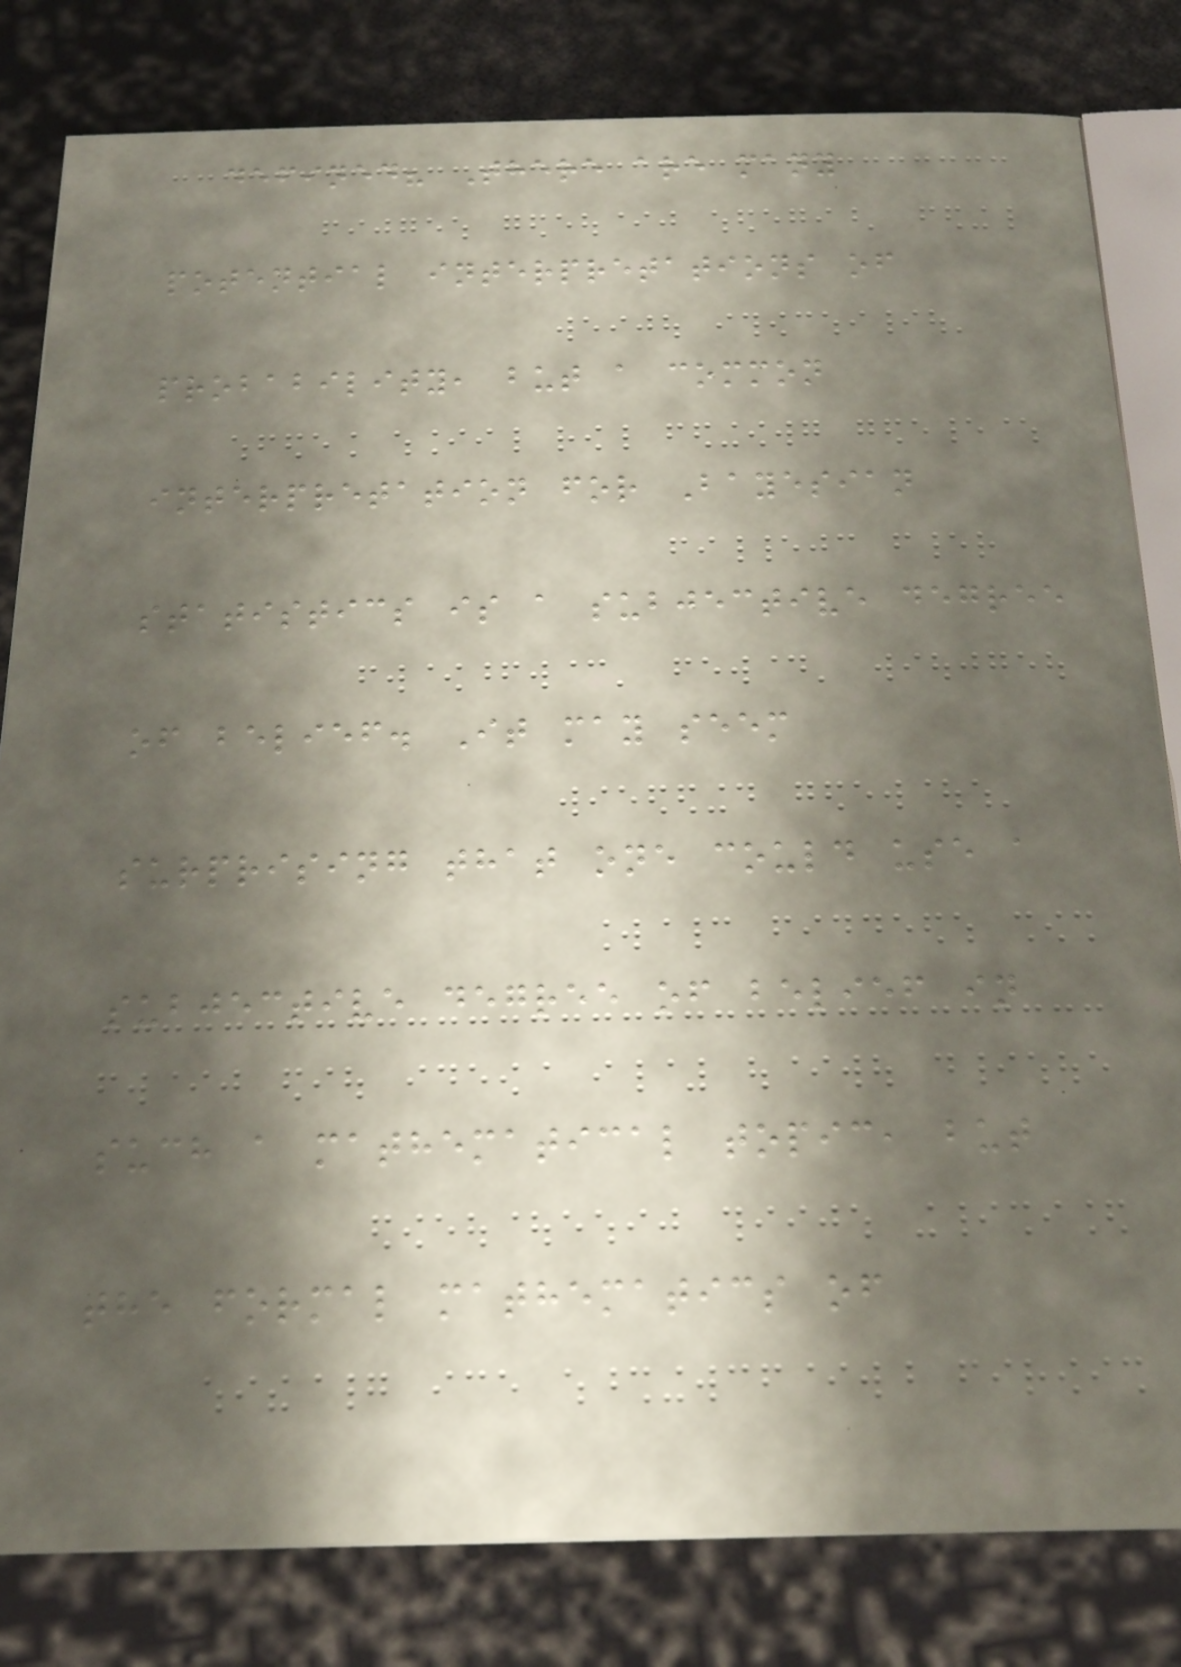defined? There are many
potential interpretations of
probability, but a common
interpretation for Bayesian
statistics is a subjective degree
of belief. It may seem
surprising that one could use a
subjective degree of belief in
such a mathematical topic, but
the formal mathematics of
